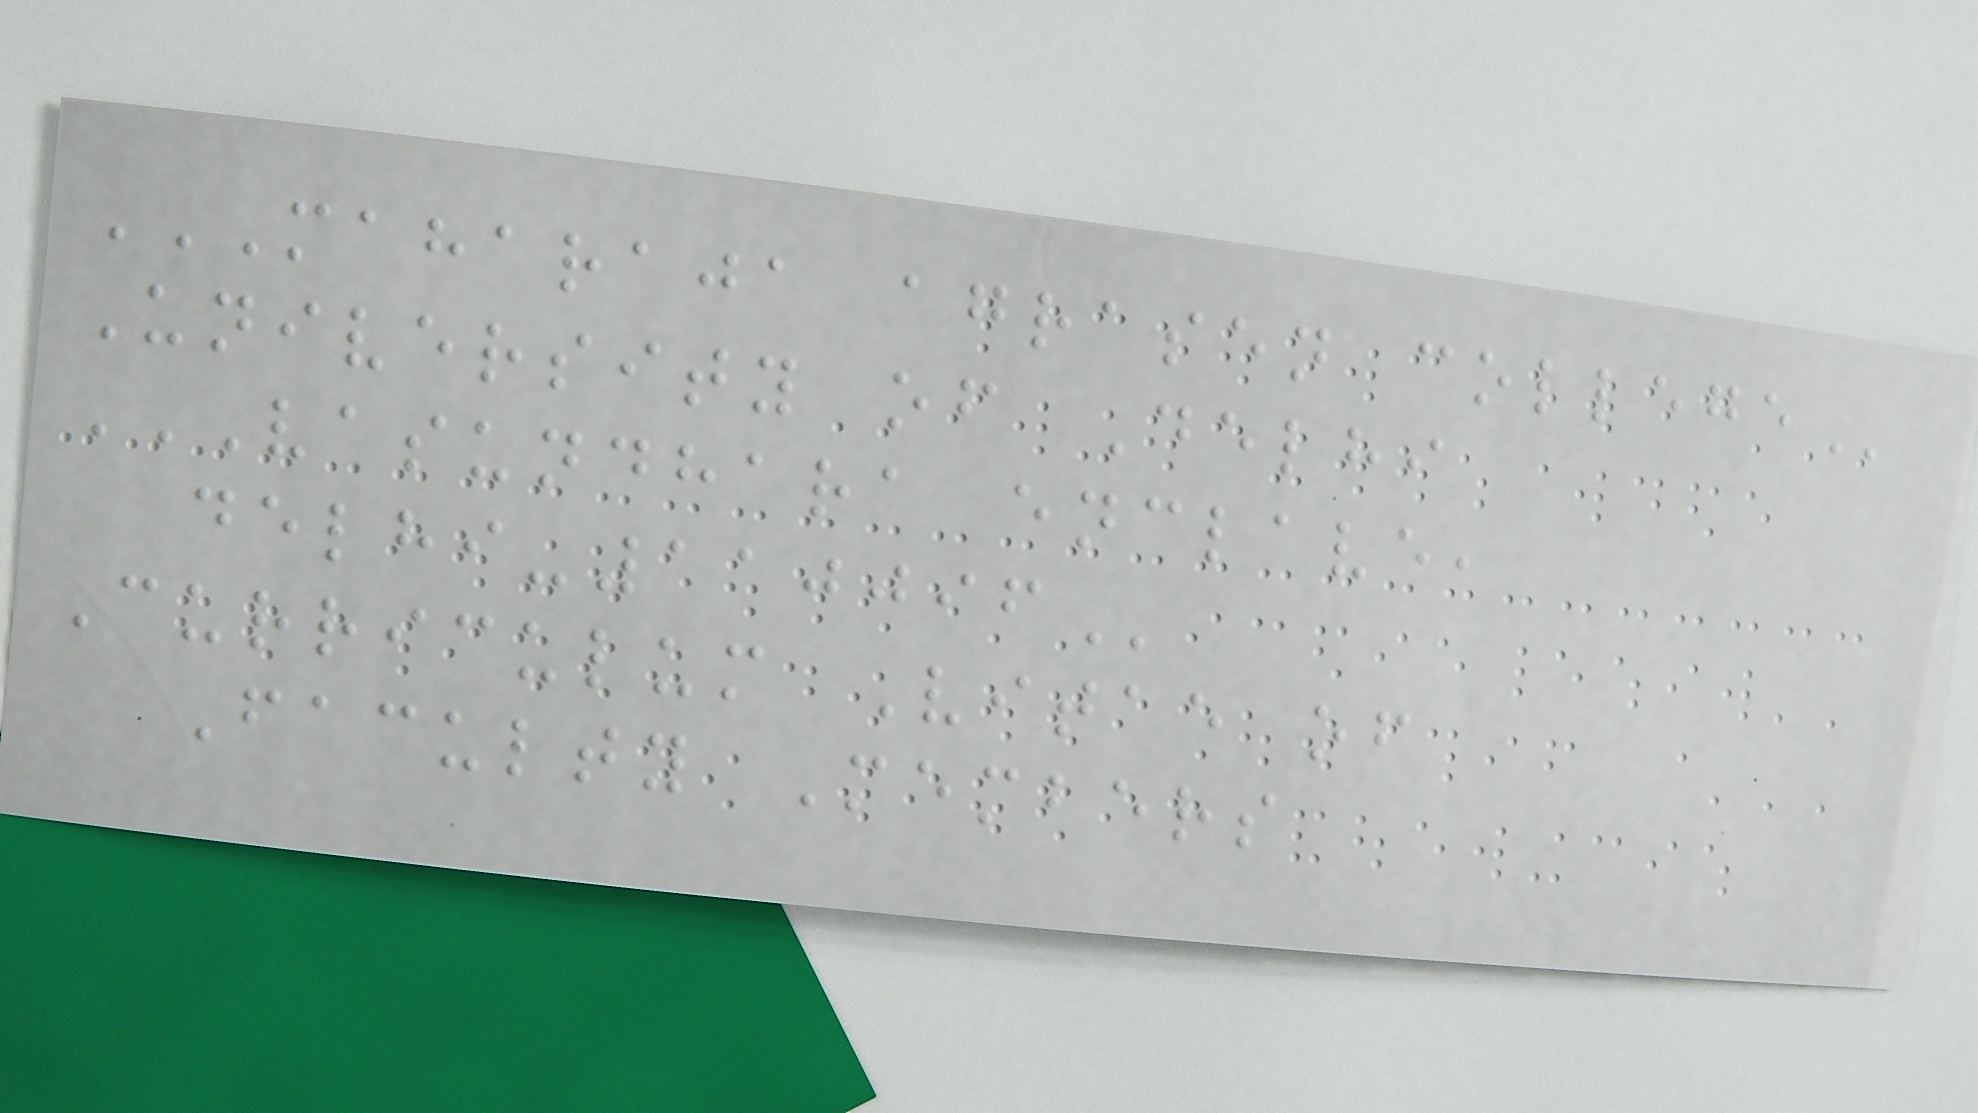MAHARAJA AGRASEN COLLEGE
University of Delhi
VASUNDHARA ENCLAVE,
DELHI-110096
Curriculum Vitae of
Faculty Members
